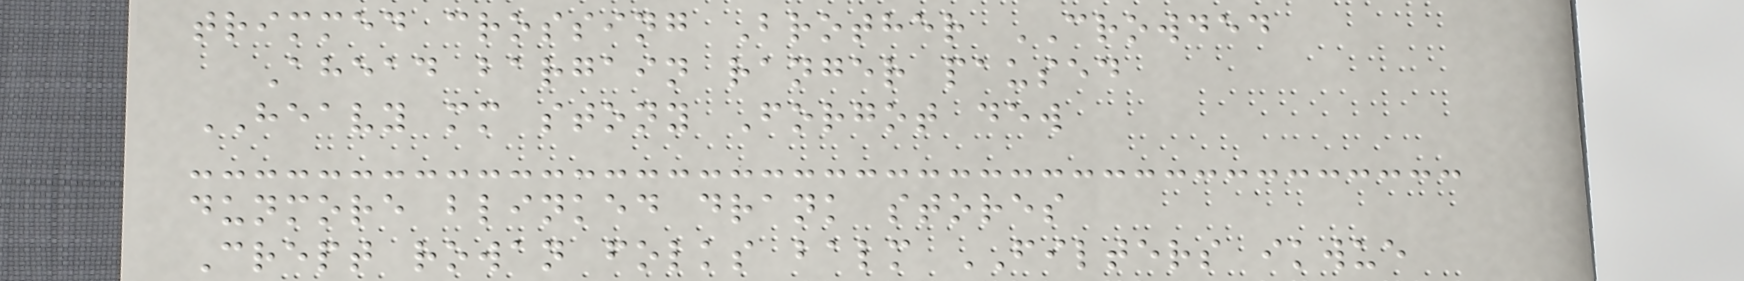trimmed crossing Brother CROWDED
Ahead bargain ranger paused
HEAVY mm stony Forgot dew
dunmore blinked drank stores
Crept rowan folks balm FILTERS ikwue
